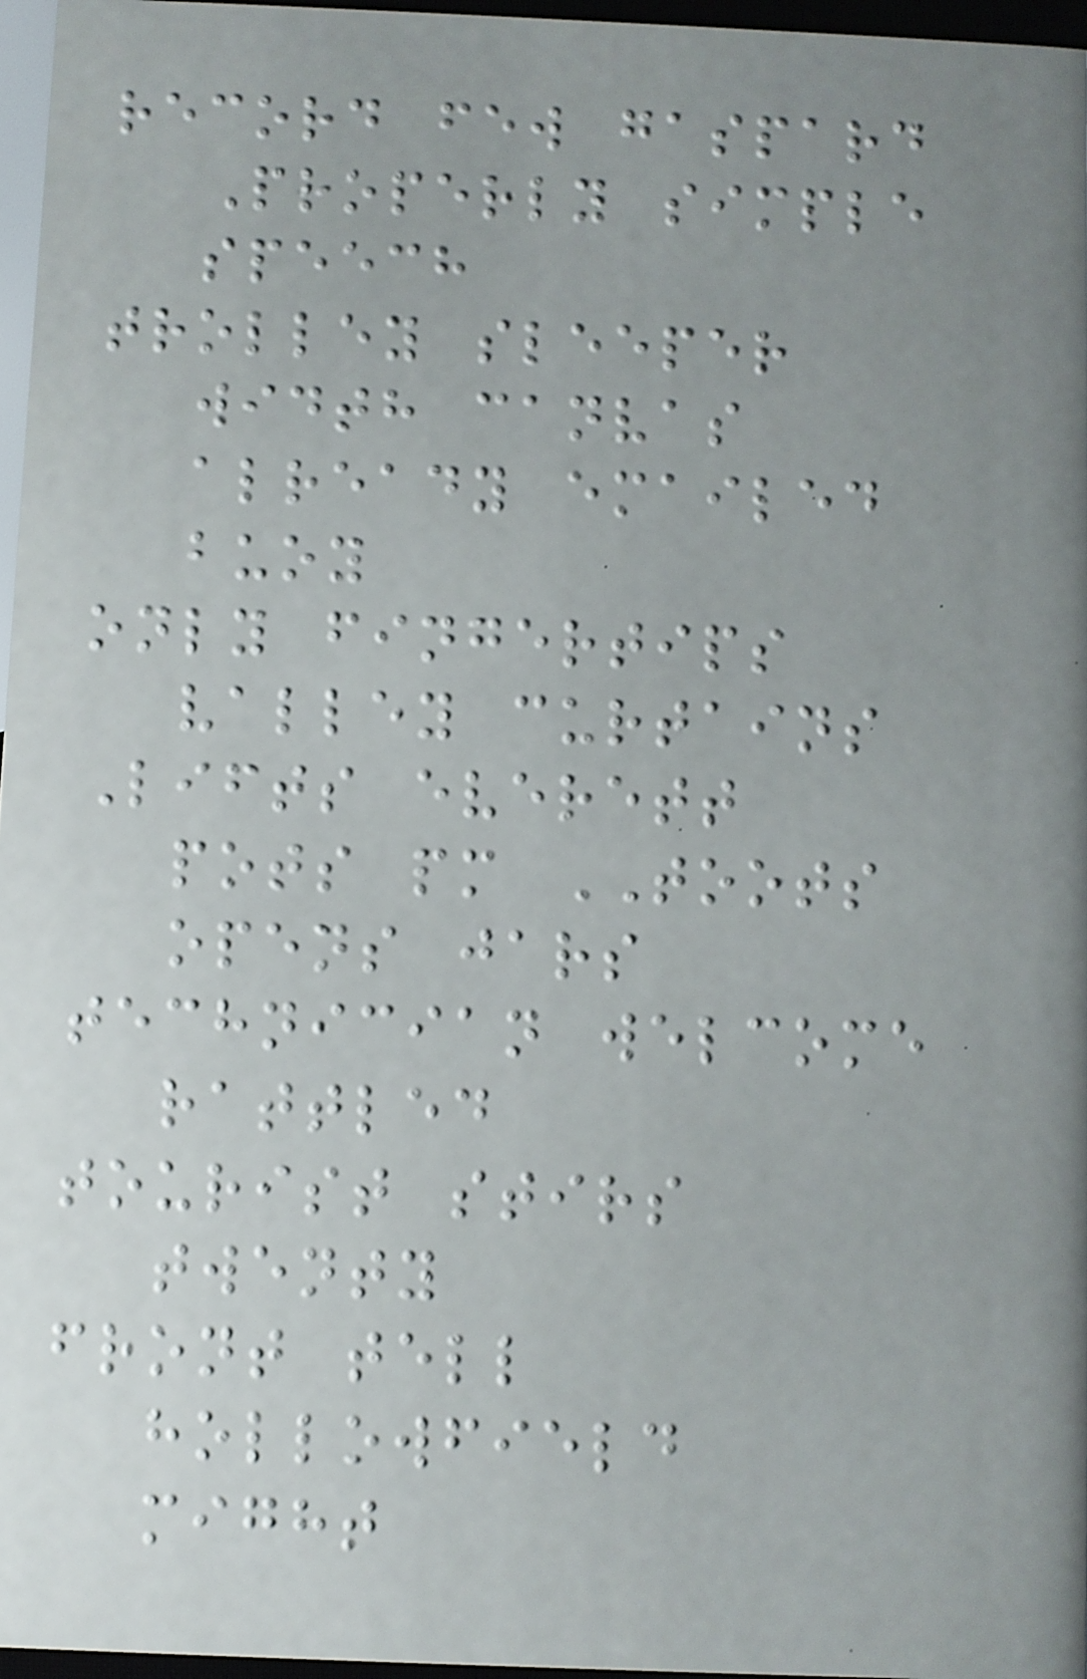record few gaspard
Properly simple
speech
trolley sleeper
width canvas
already emailed
buoy
only fingertips
valley curtains
Lifts everett
pots pm TOOTS
opens jars
technician welcome
rattled
tourist stirs
twenty
front tell
hollowfield
might
